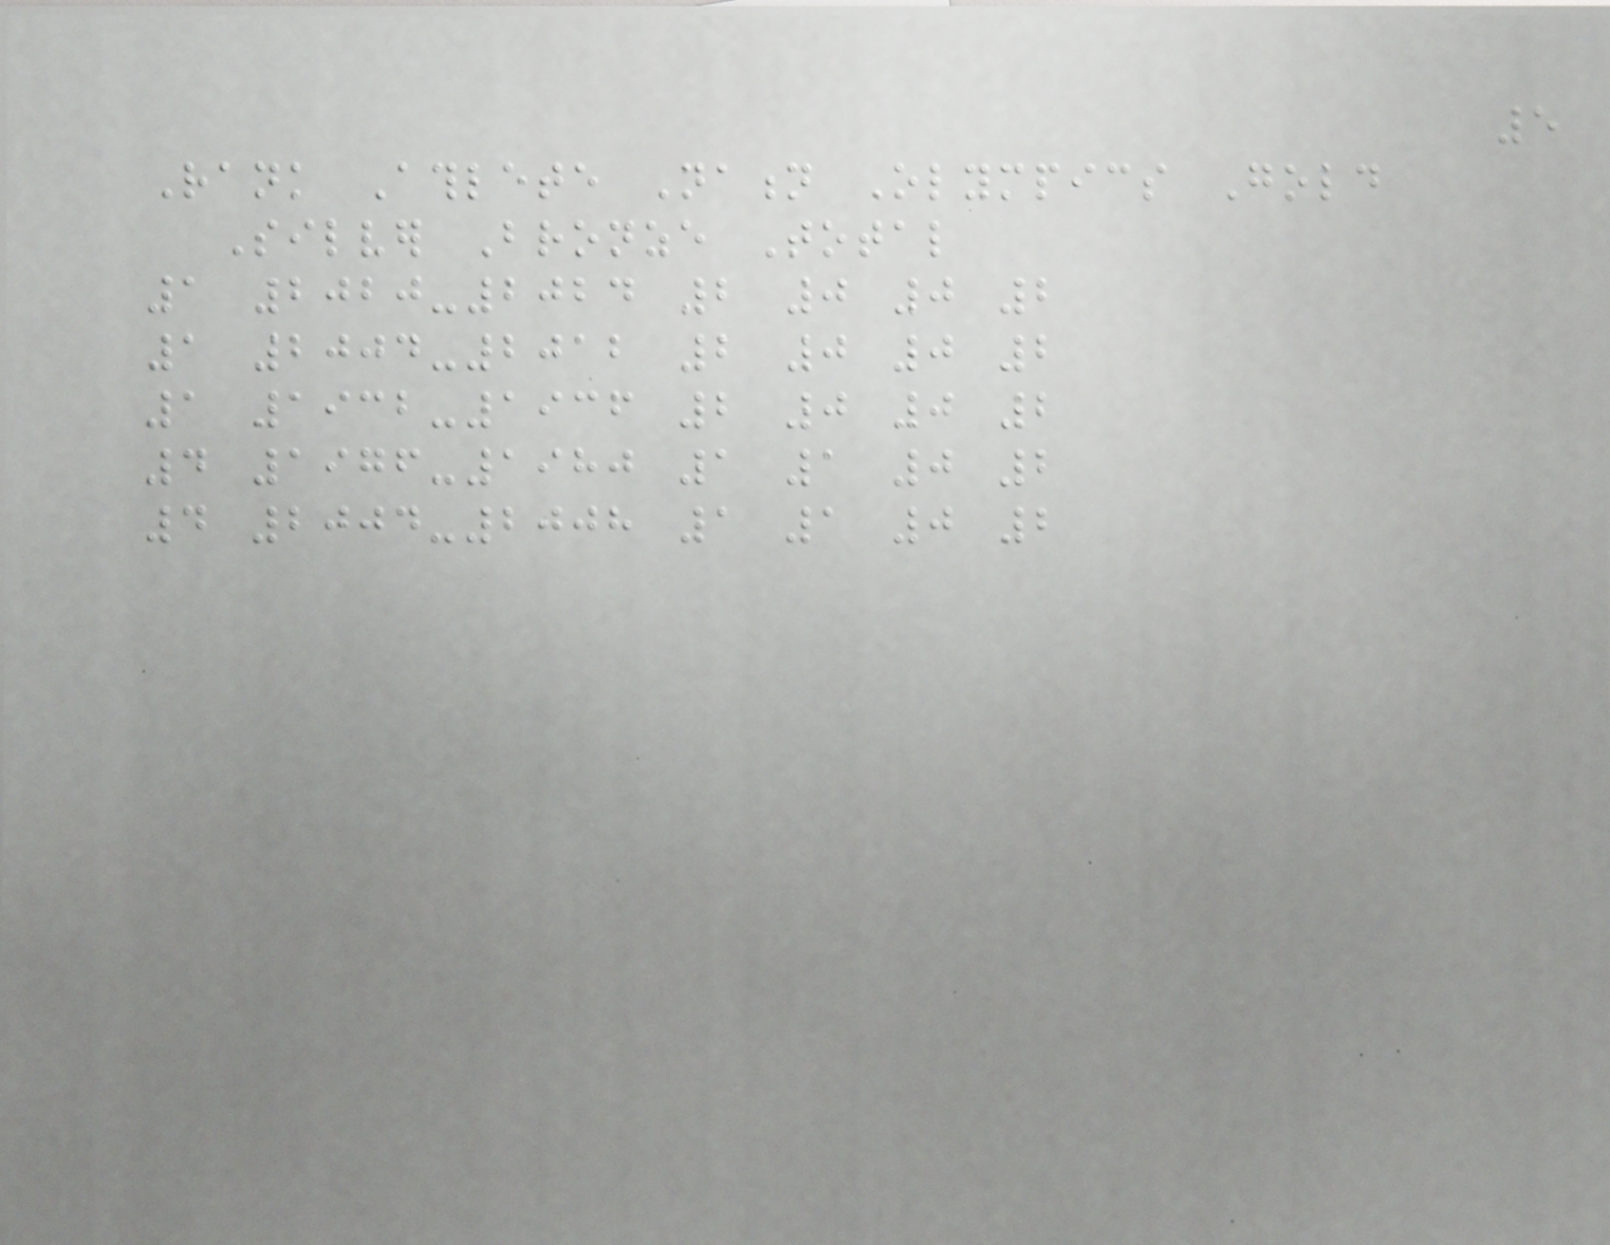5
Rank Athlete Nation Olympics Gold
Silver Bronze Total
1 2020-2024 2 0 0 2
1 2004-2012 2 0 0 2
1 1932-1936 2 0 0 2
4 1976-1980 1 1 0 2
4 2004-2008 1 1 0 2
